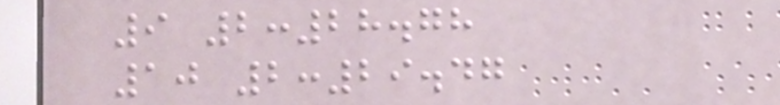9 2:28.78
10 2:29.47
